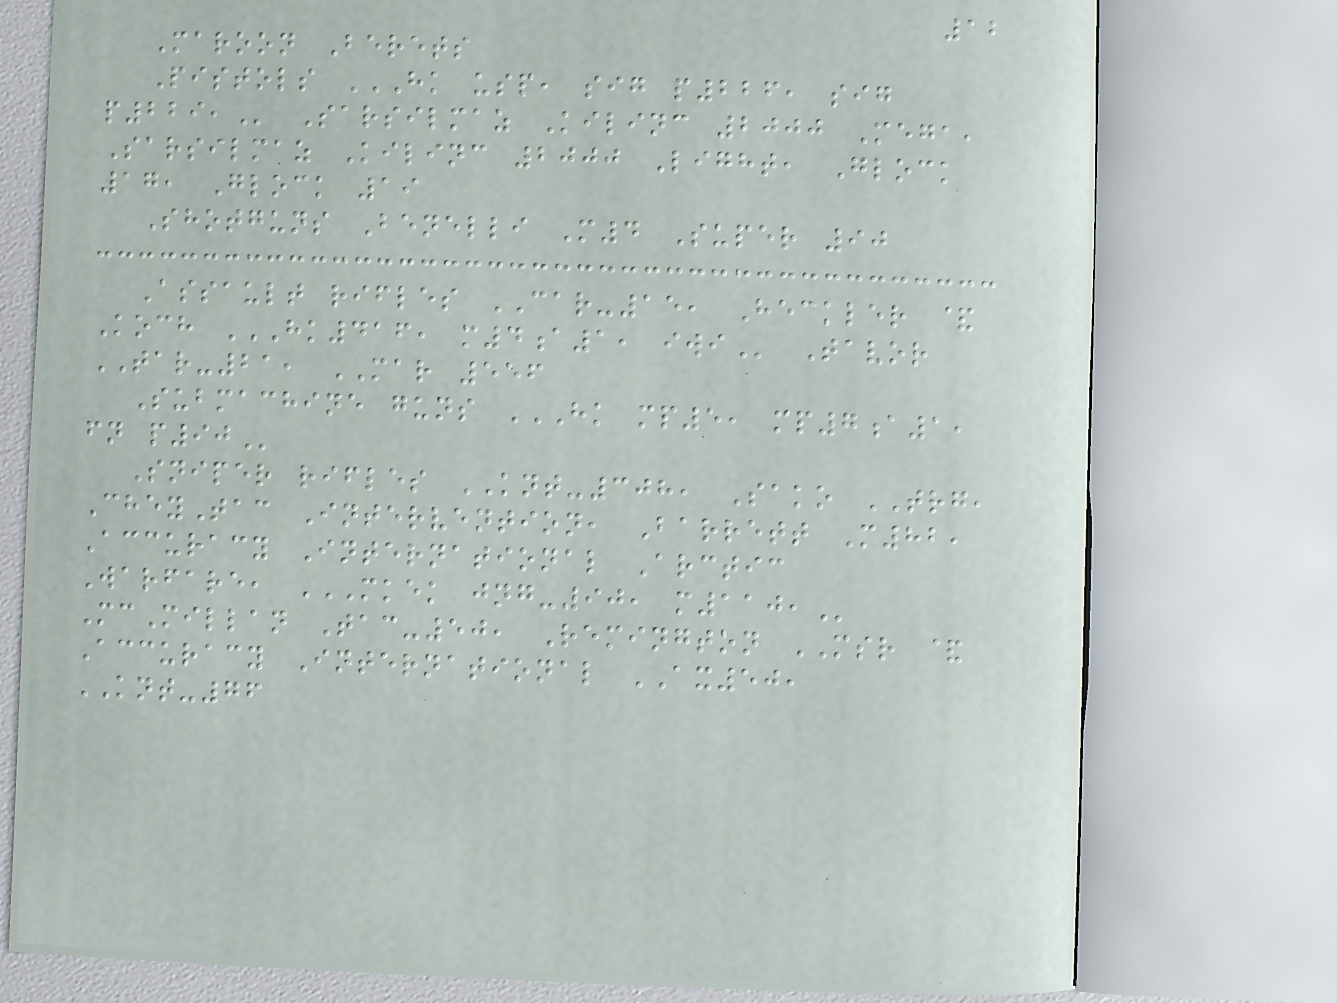12
Maroon Berets
Pistols HK USP, SIG P226, SIG
P229, Sarsilmaz Kilinc 2000 Mega,
Sarsilmaz Kilinc 2000 Light, Glock
17, Glock 19
Shotguns Benelli M4 Super 90
Assault rifles CAR-15, Heckler &
Koch HK416, M4A1, IWI Tavor
TAR-21, MAR 556
Submachine guns HK MP5, MP7A1,
FN P90
Sniper rifles KNT-308, Sako TRG,
CheyTac Intervention, Barrett M82,
Accuracy International Arctic
Warfare, MKEK JNG-90, M110,
McMillan Tac-50, Remington MSR &
Accuracy International AX50,
KNT-76
